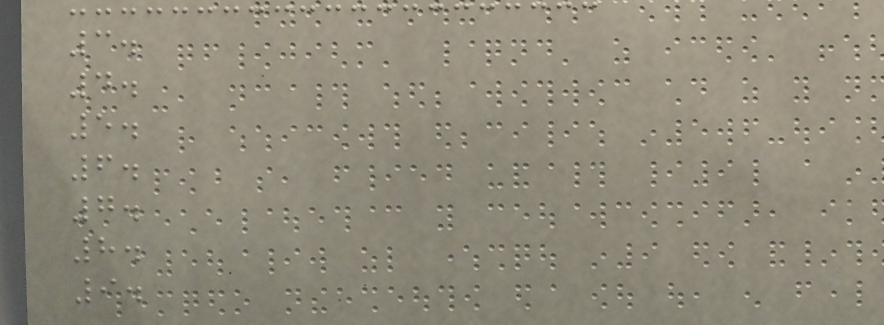3.
4.
5.
6.
7.
8.
9.
